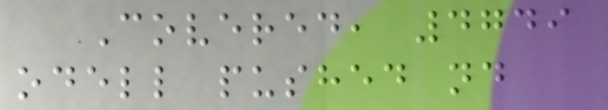Covered, 4749
odell pushed nd
